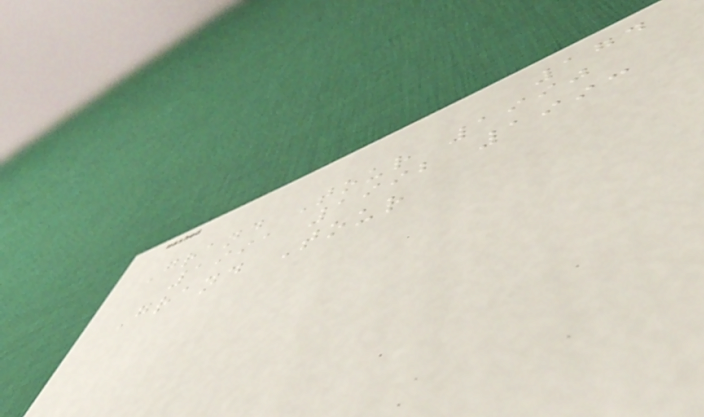174
Grand Tour 1990
1991 1992 1993
Grand Tour
